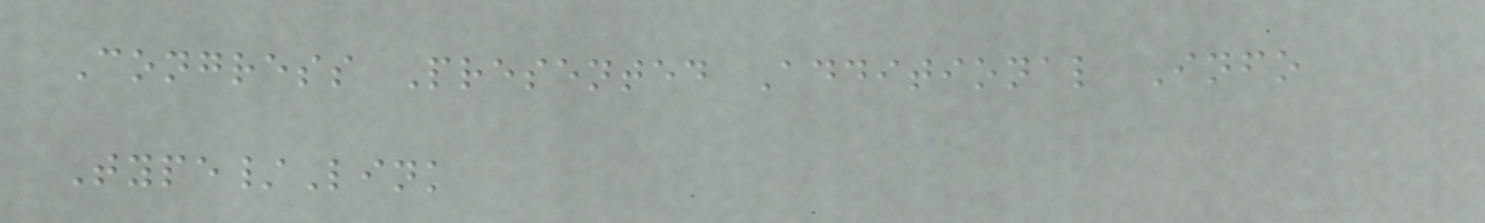Congress Presented Additional Info
Type/Link
